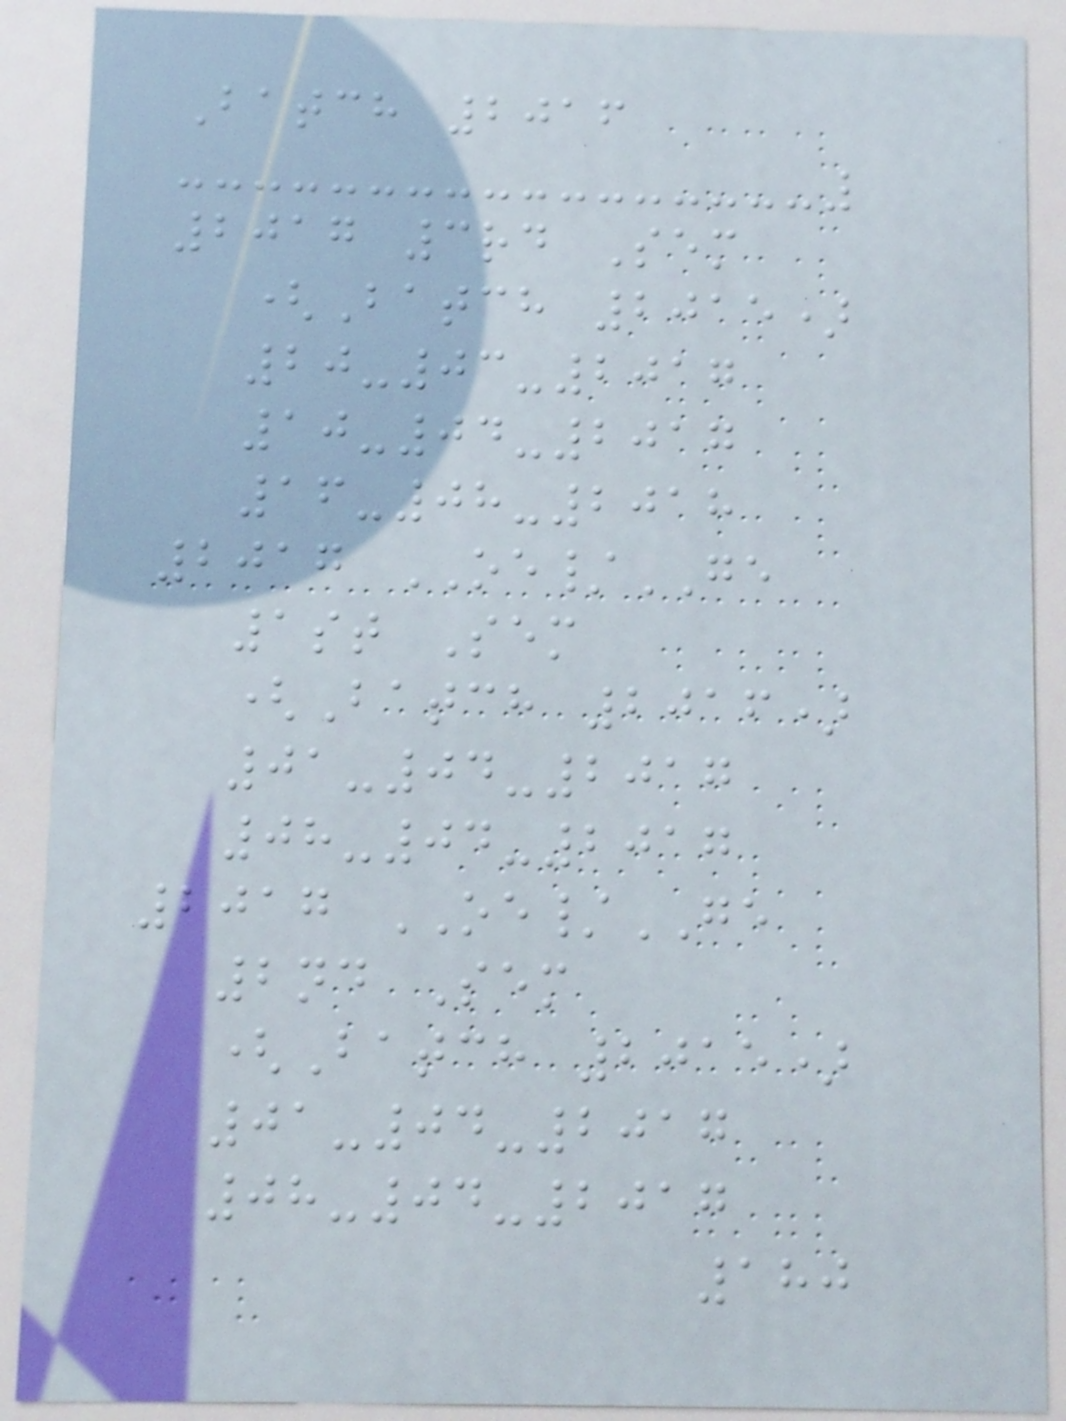Batch 2016
2017 3rd Sem
(Batch 2015)
20-03-2017
10-04-2017
16-08-2018
2017 OE/GE
1st Sem
(Batch 2016)
01-04-2017
08-04-2017
2017 OE/GE
2nd Sem
(Batch 2015)
01-04-2017
08-04-2017
180
